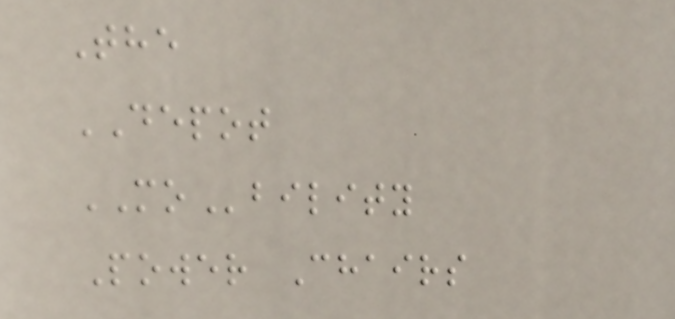The
DEPOT
MObility
Power Chairs
